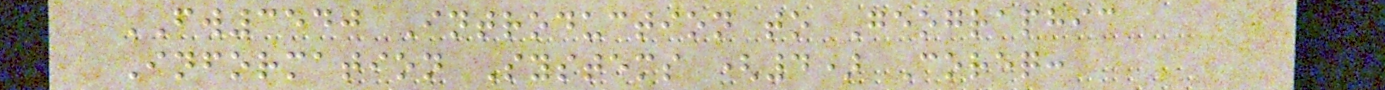FW3540 Introduction to Geographic
Information Systems (4) Coreq:
